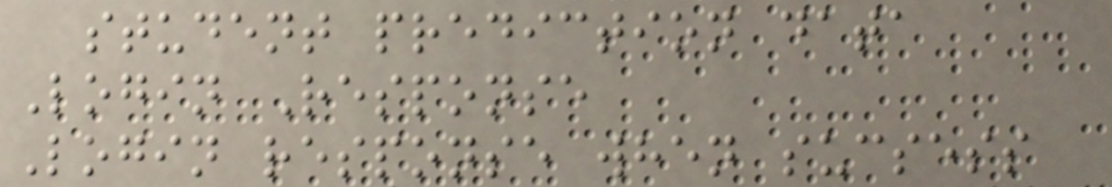student prediction data
Login Response
Login response when sucsess
